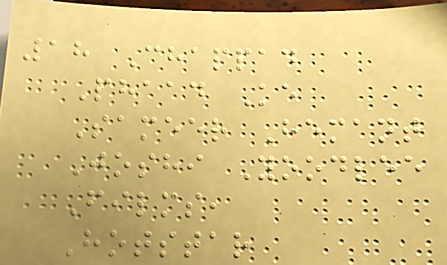18 Chappad
Phaad Ke
Sameer Hemant
Joshi Yoodlee
Films,
Hotstar
